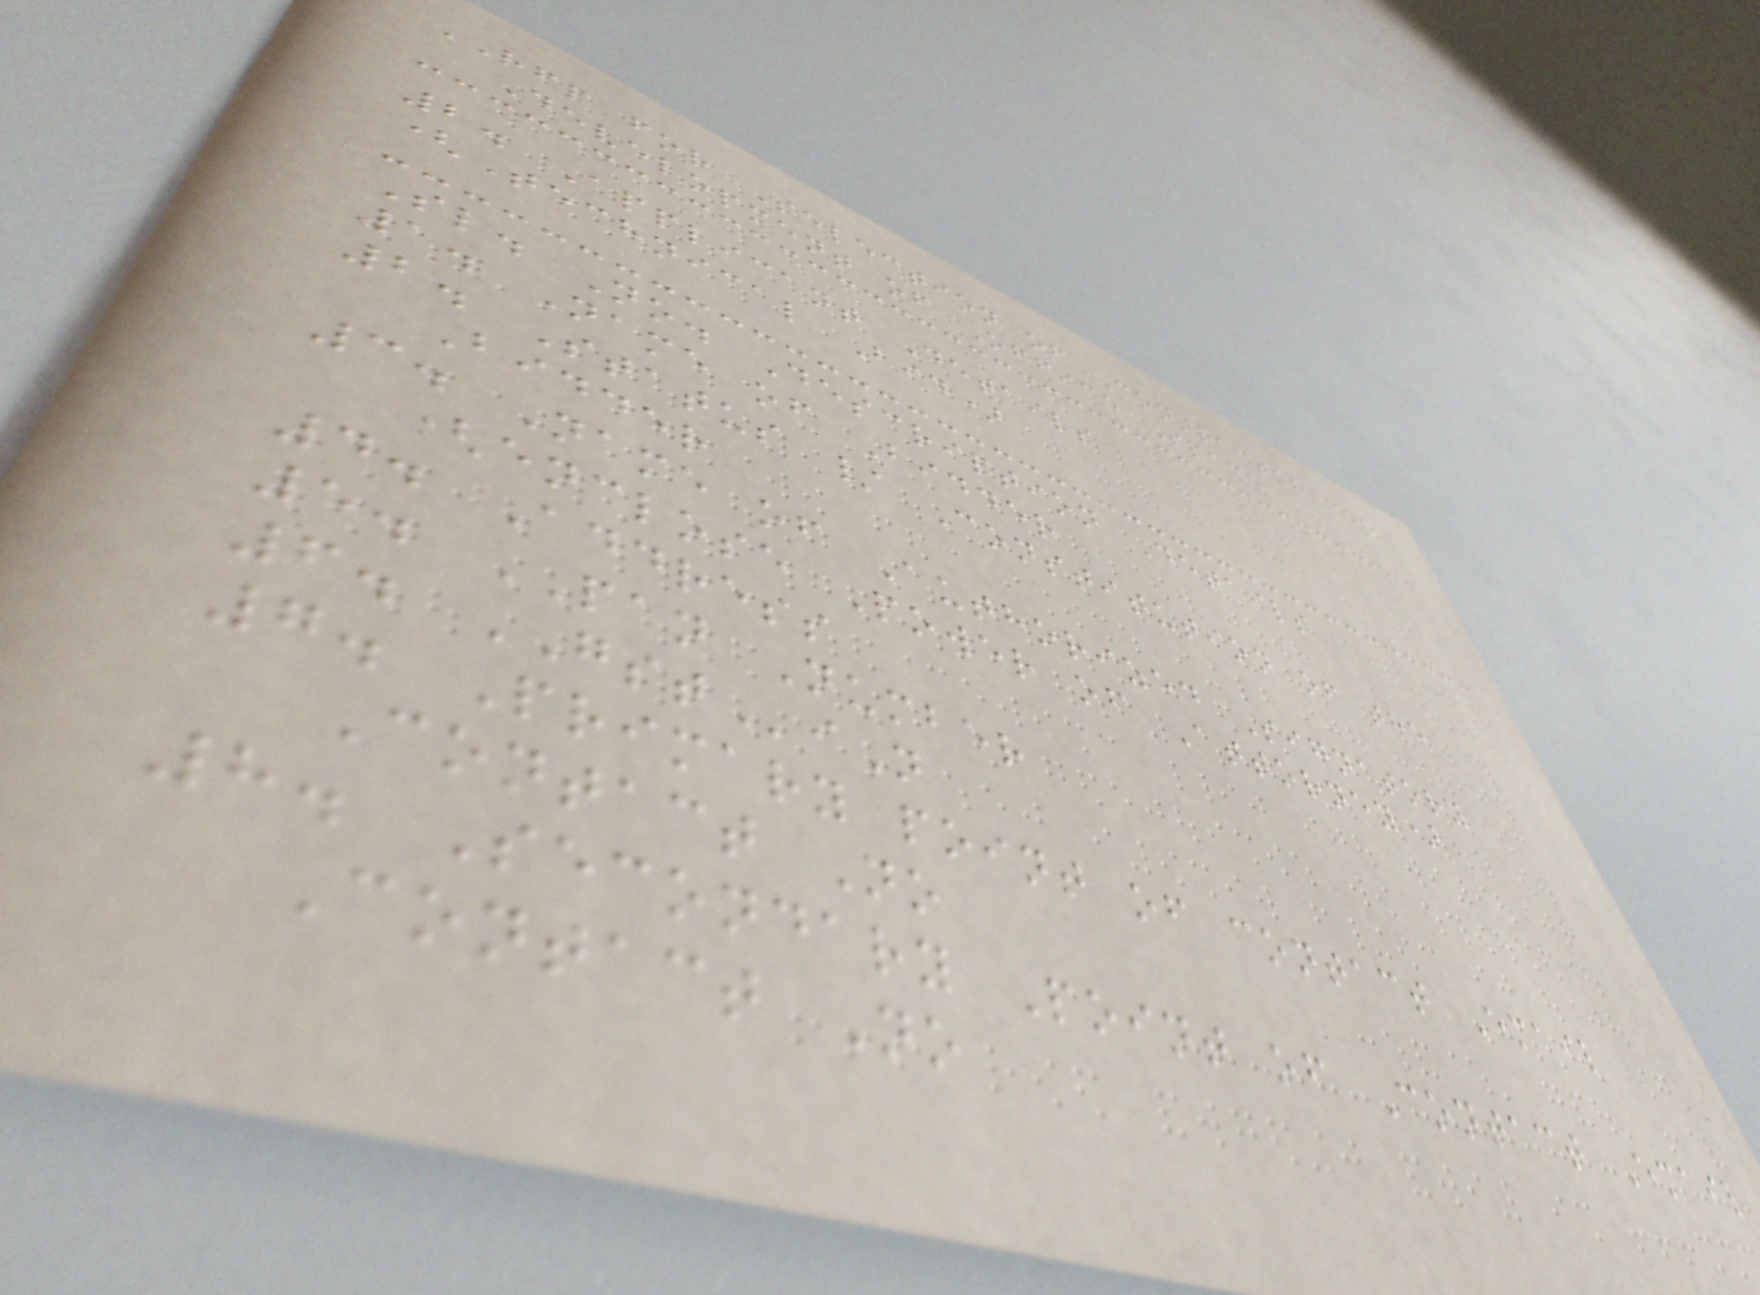RFP for Selection of Contractor for
Development of Office Space
2. Applicant Details
(Technical Bid)
Sl. No. Description Details
1. Name of Bidder
2. Status / Constitution of the
Bidder
3. Name of Authorized Signatory
(enclose Power of Attorney)
4. Address
5. PAN Number
6. GSTiN
7. Primary point of contact Email
Contact No
8. Secondary Point of Contact Email
Contact No
